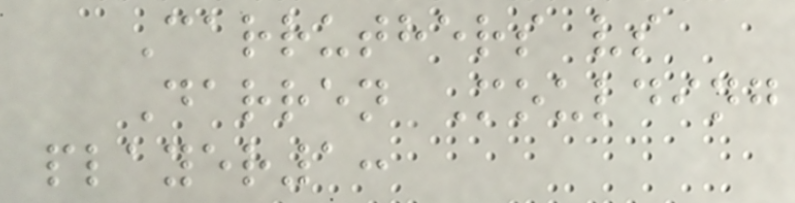Carruthers vs
Darren Moulding
player1:
